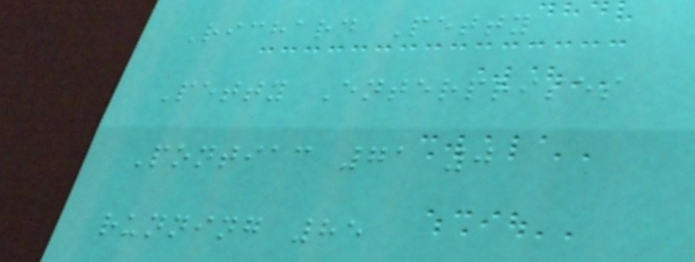Richard Petty
Petty Enterprises
Pontiac 71 0
running 85
